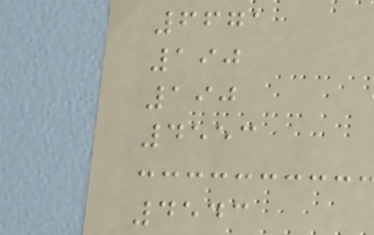6671
190
190
4553
4543
